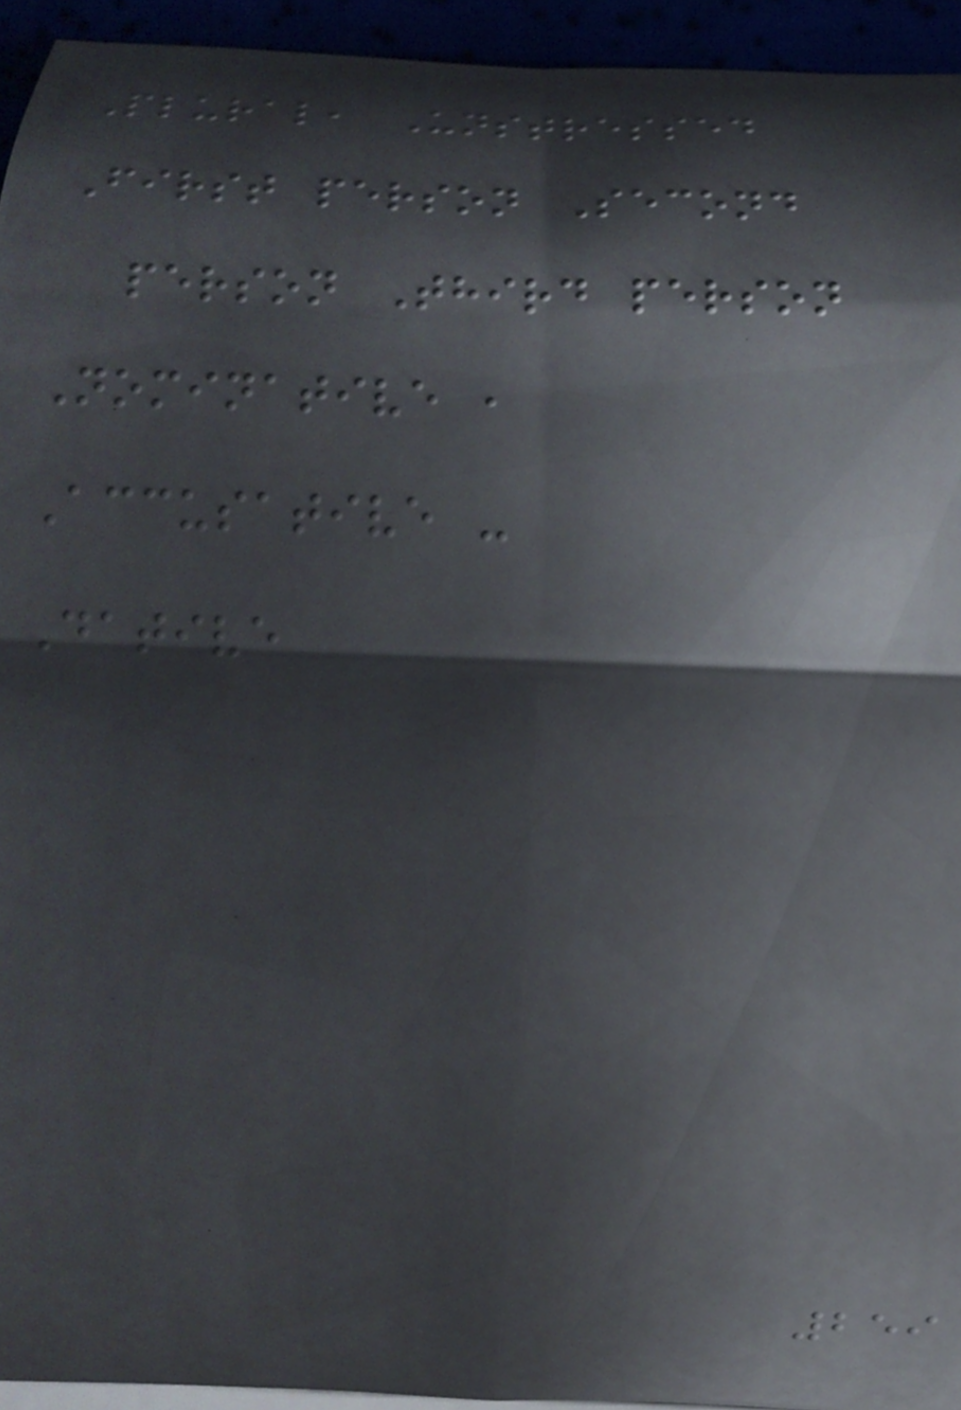Plural, Unstressed
First person Second
person Third person
Nominative ,
Accusative -
Dative
259
